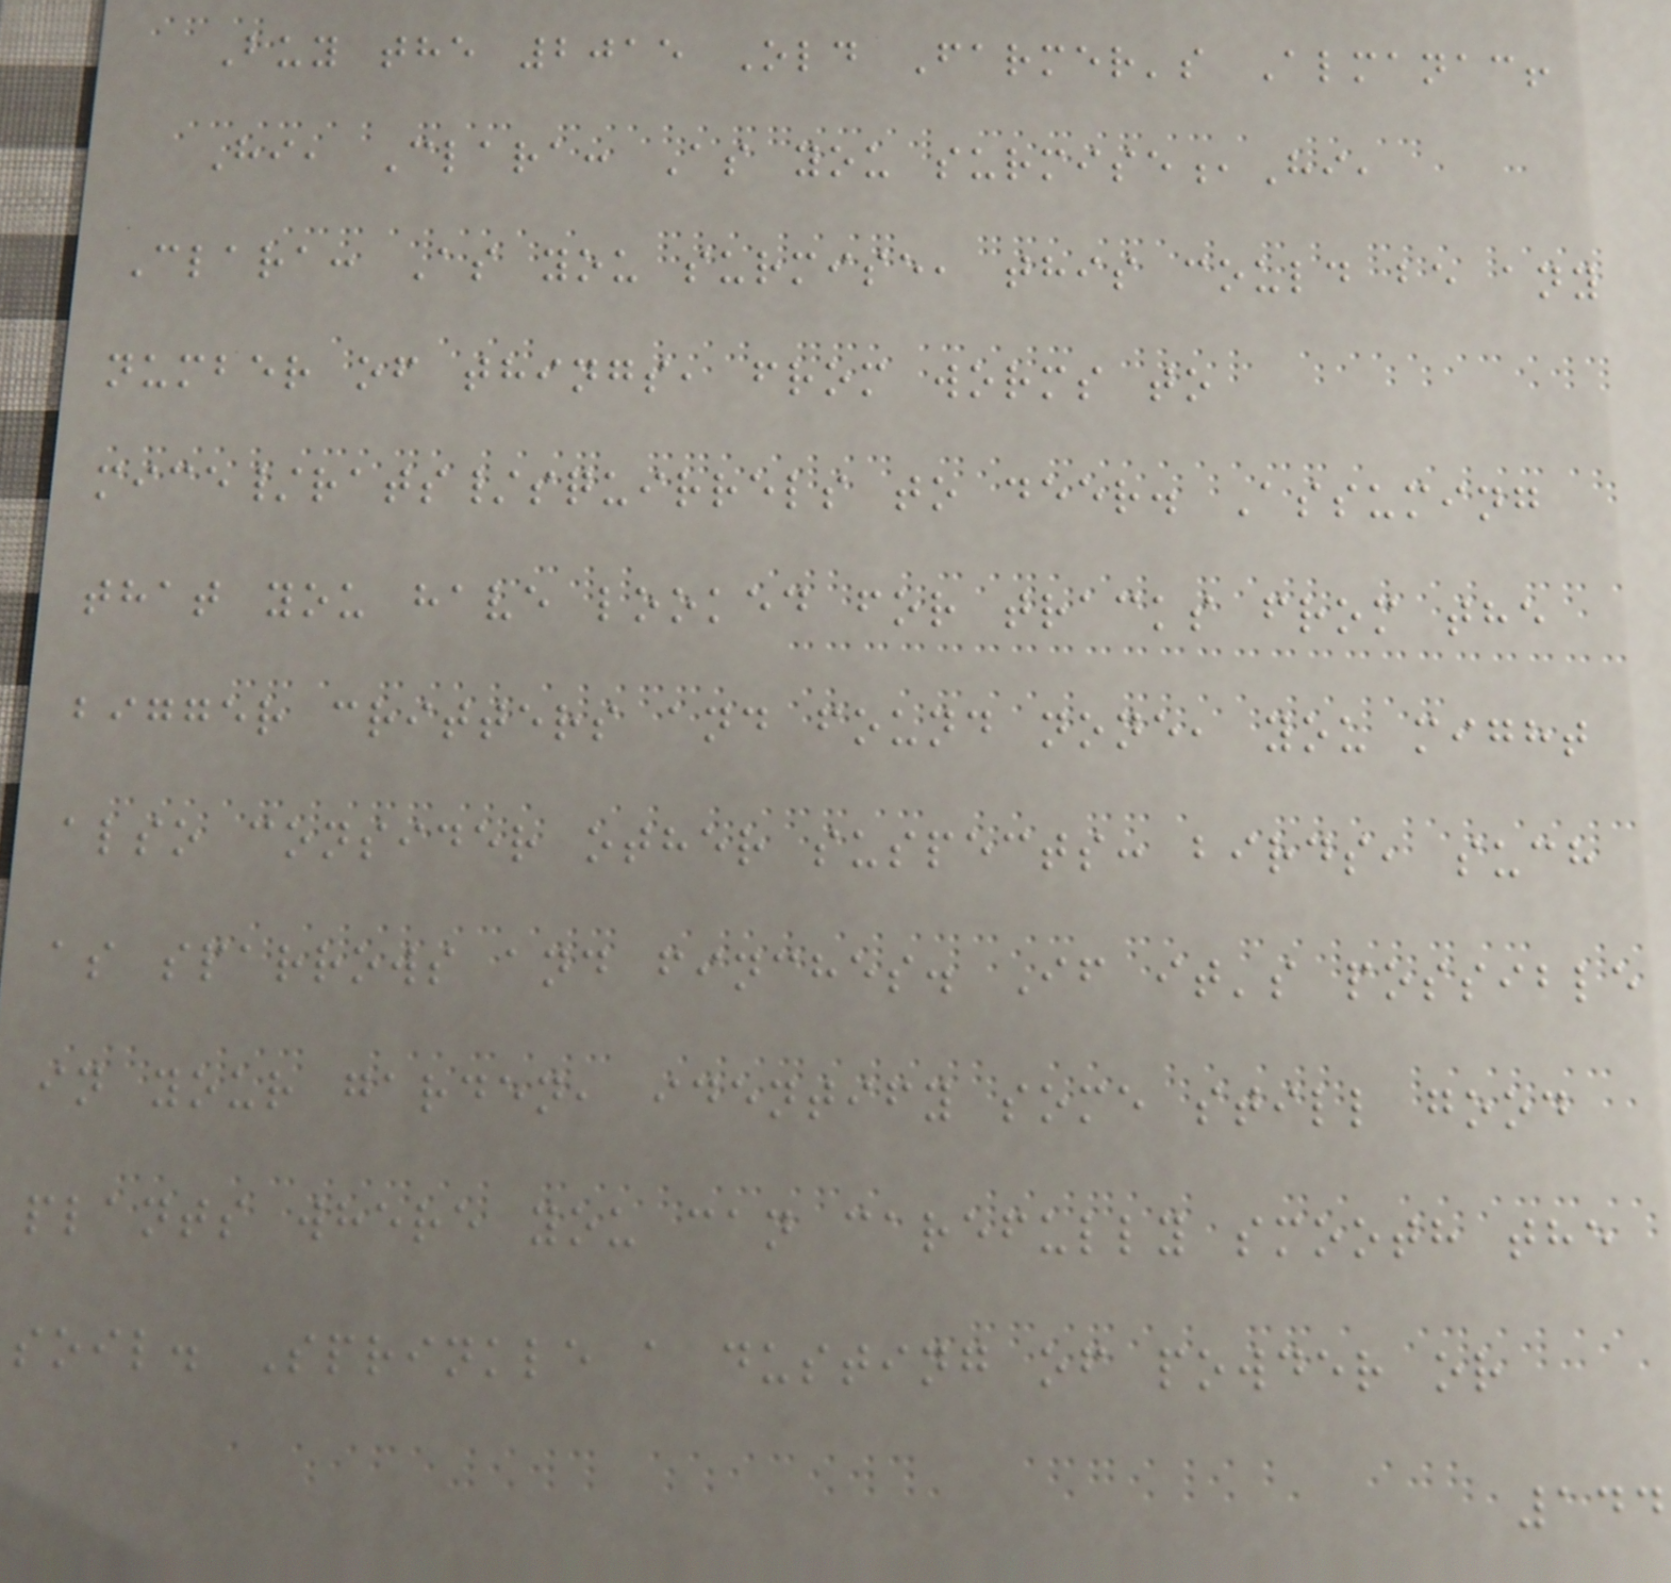Buy the 2015 Old Farmer's Almanac!
Hi, Clara: As you surmise,Hi,
Clara: As you surmise, this could be any
number of things, from worms to
mice/rats/squirrels to deer. Assuming
that you have looked for tracks from the
bigger critters and found none, you might
also consider other suspects: birds, such
as sparrows and finches. If it's possible
in your garden, identify some still good
plants where you can carefully smooth the
soil. Sprinkle a dusting of powder or
144
